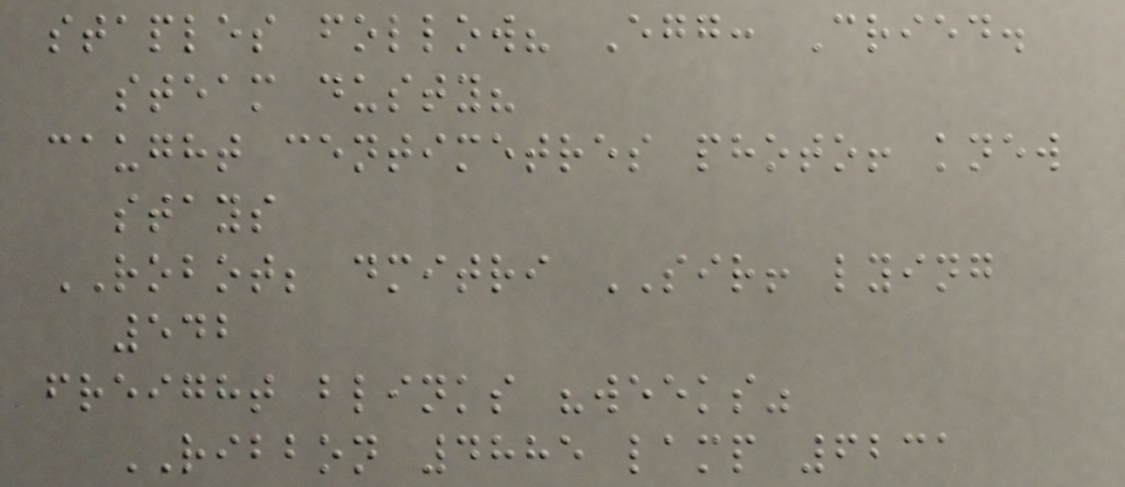staples follow? Egg: Cried.
steam dusty?
caught centimetres photo! knew
stays
ROBOT; dmitri SIR! lying
542
freight blinks "weeks"
RIBBON 4885 lamp 6231
